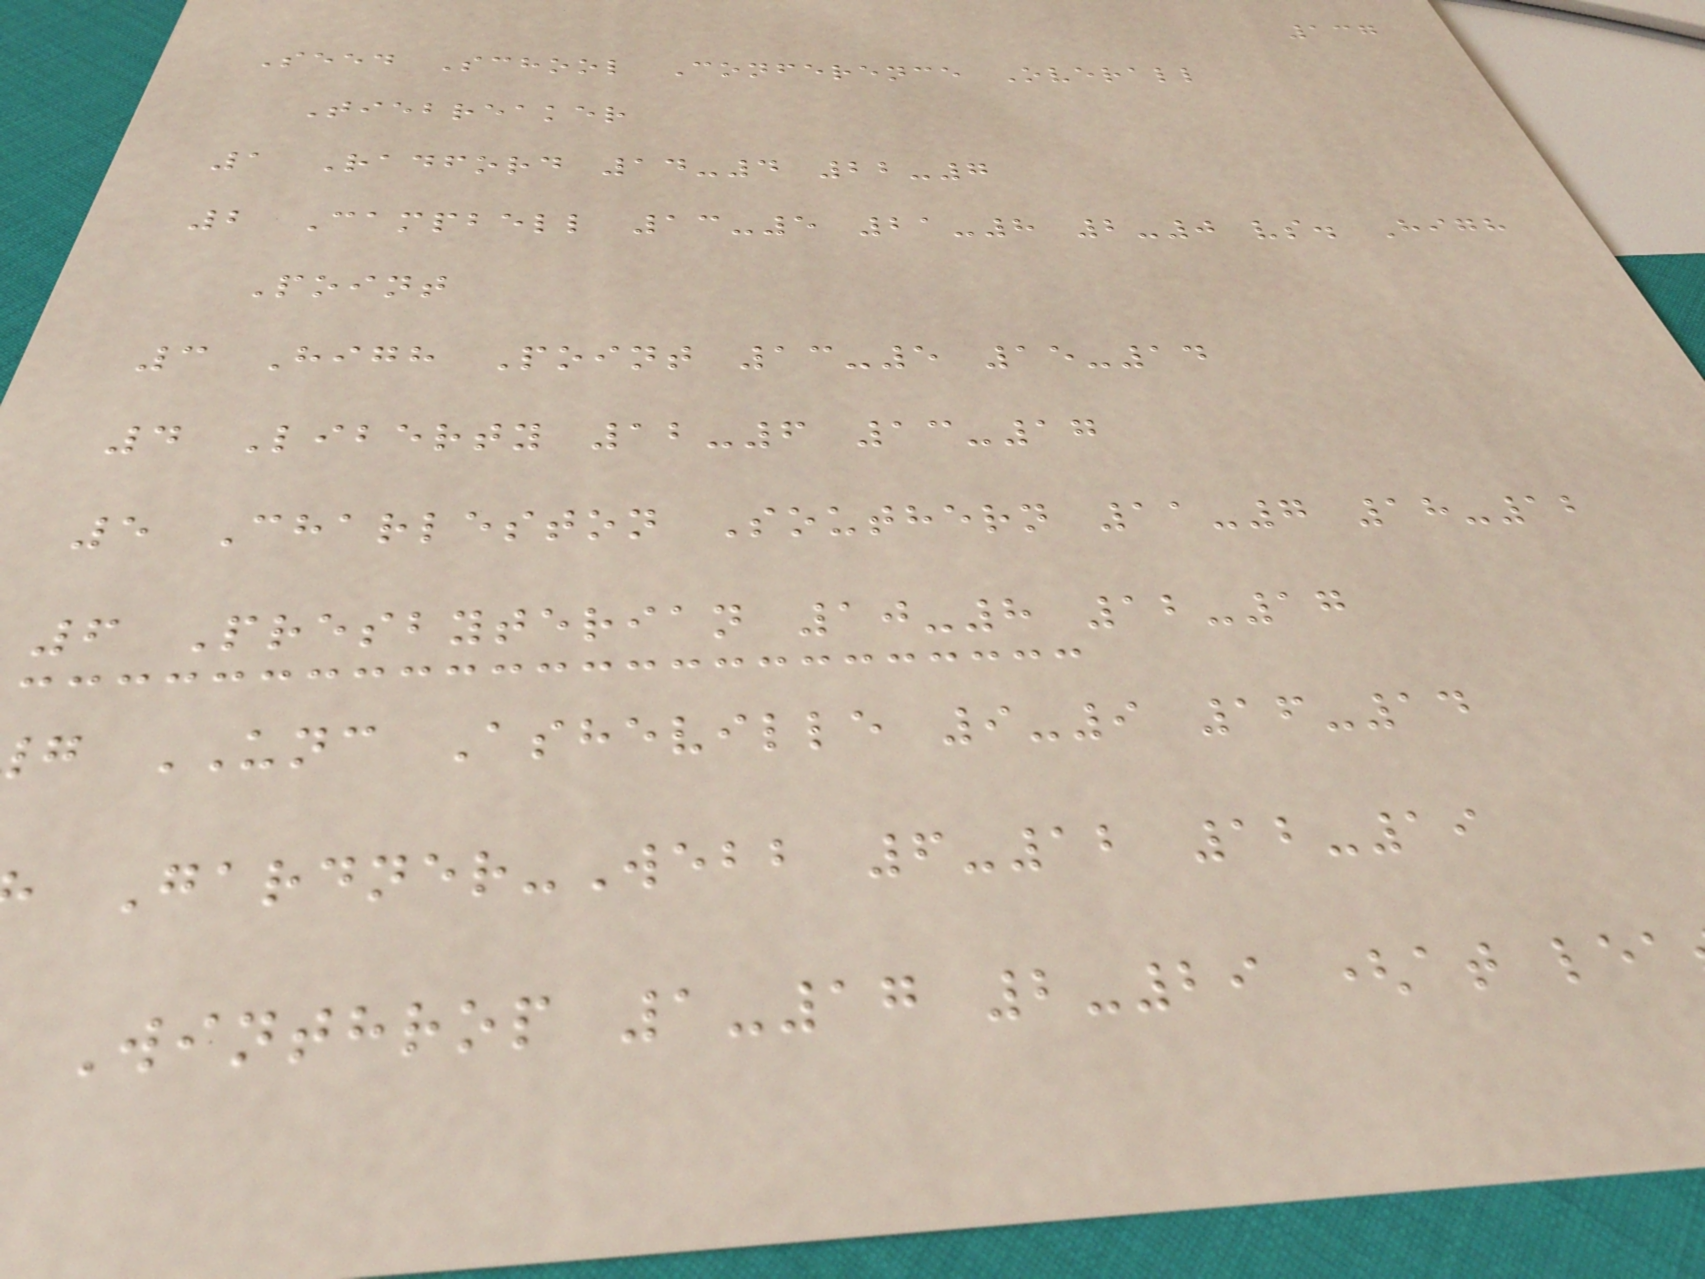137
Seed School Conference Overall
Tiebreaker
1 Radford 14-4 22-7
2 Campbell 13-5 21-8 2-0 vs. High
Point
3 High Point 13-5 15-14
4 Liberty 12-6 13-17
5 Charleston Southern 11-7 18-12
6 Presbyterian 10-8 12-17
g UNC Asheville 9-9 16-14
Gardner-Webb 6-12 12-19
Winthrop 1-17 2-29 (at lea
